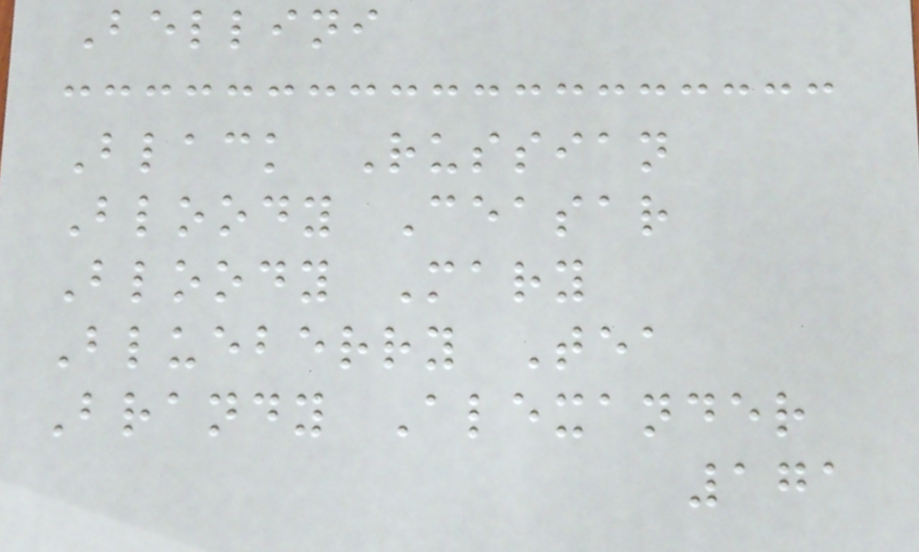Bellini
Black Russian
Bloody Ceasar
Bloody Mary
Blueberry Tea
Brandy Alexander
171
